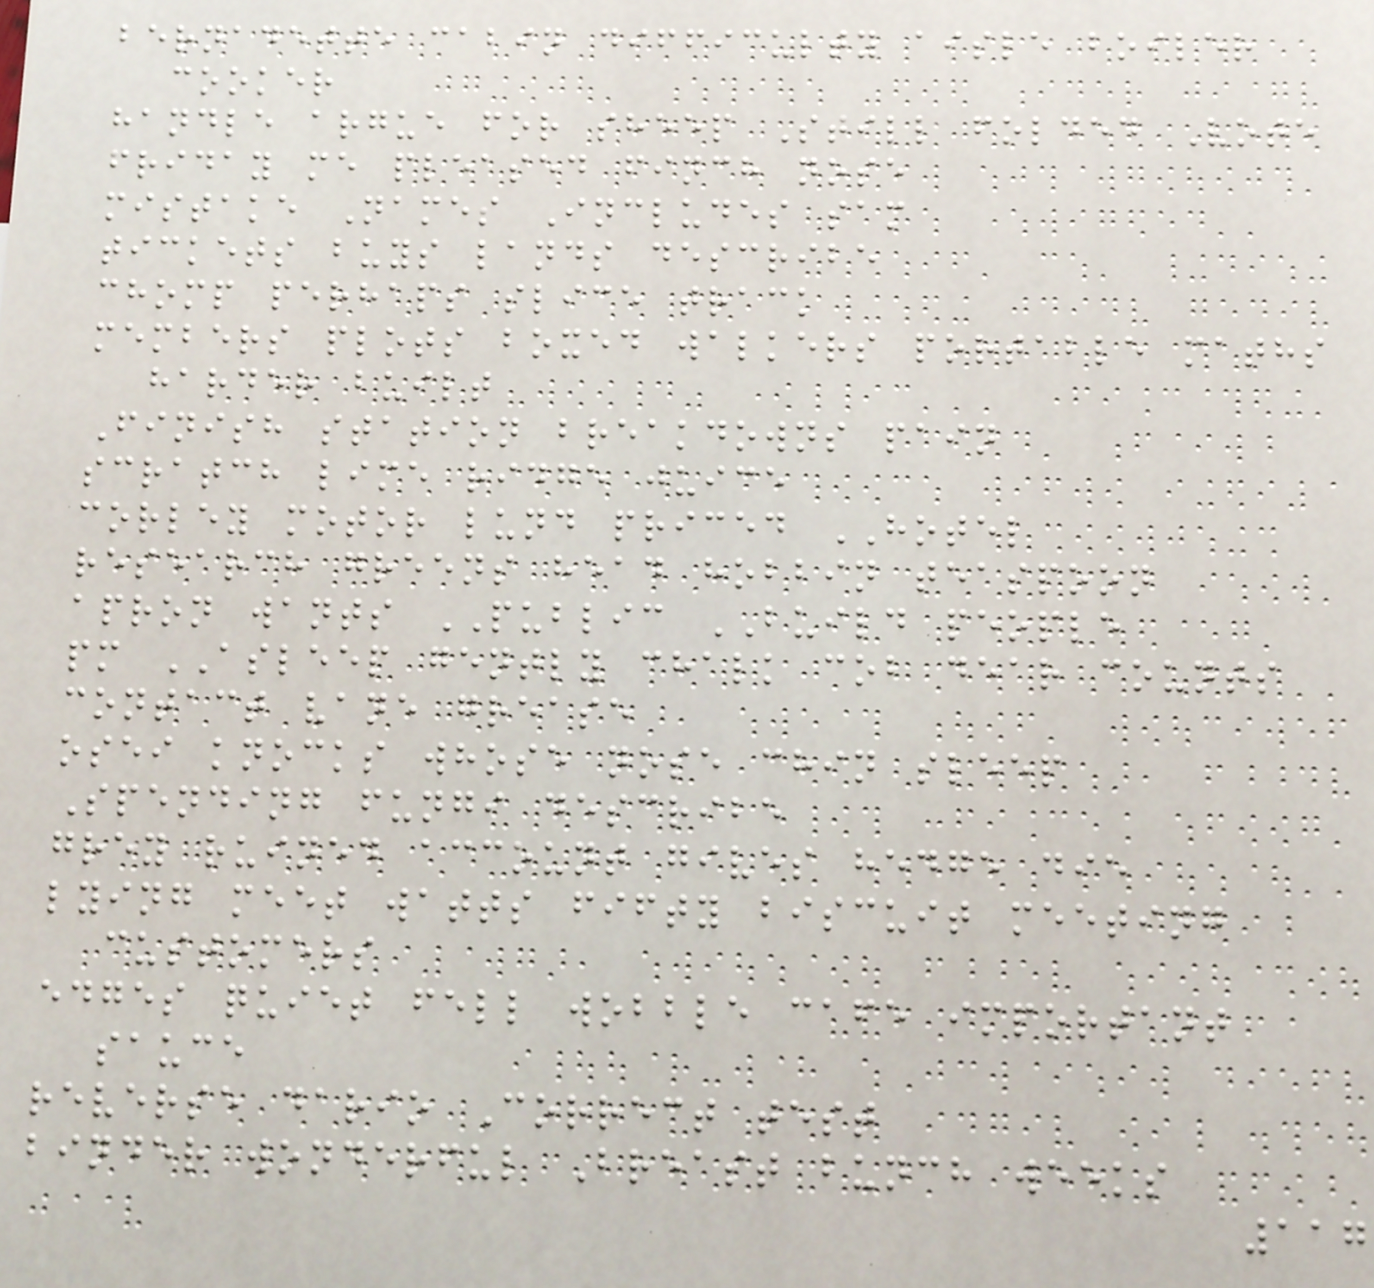bernadette cabin difficulty aisle boiler
cooker
handle argue for sheep Still folded Vote
friday me pleased finch nose
mistake Names Includes sam
tickets buys lands describe
chomp perhaps slice track
members plots boxed walkers portable maths
harder built
Finish station breakdowns pain
scratch lime ridge juice
corley motor lund priced HOTEL
research greens head hobbin teaspoon
apron wants PUBLIC BUILD people
pm ASLEEP gently chalk cob dear counts
contact vane grease
osei knocks whose nose chin sleep
Spending fungi describe
grey ruined account gives hedge die
lying meet watts fifty biscuit meeting
customers
edges quiet fell wobble cafe important
sauce
reverse dario Correct test
binder wonderful Breast bunch weeks
117
